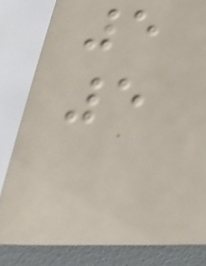5
5
